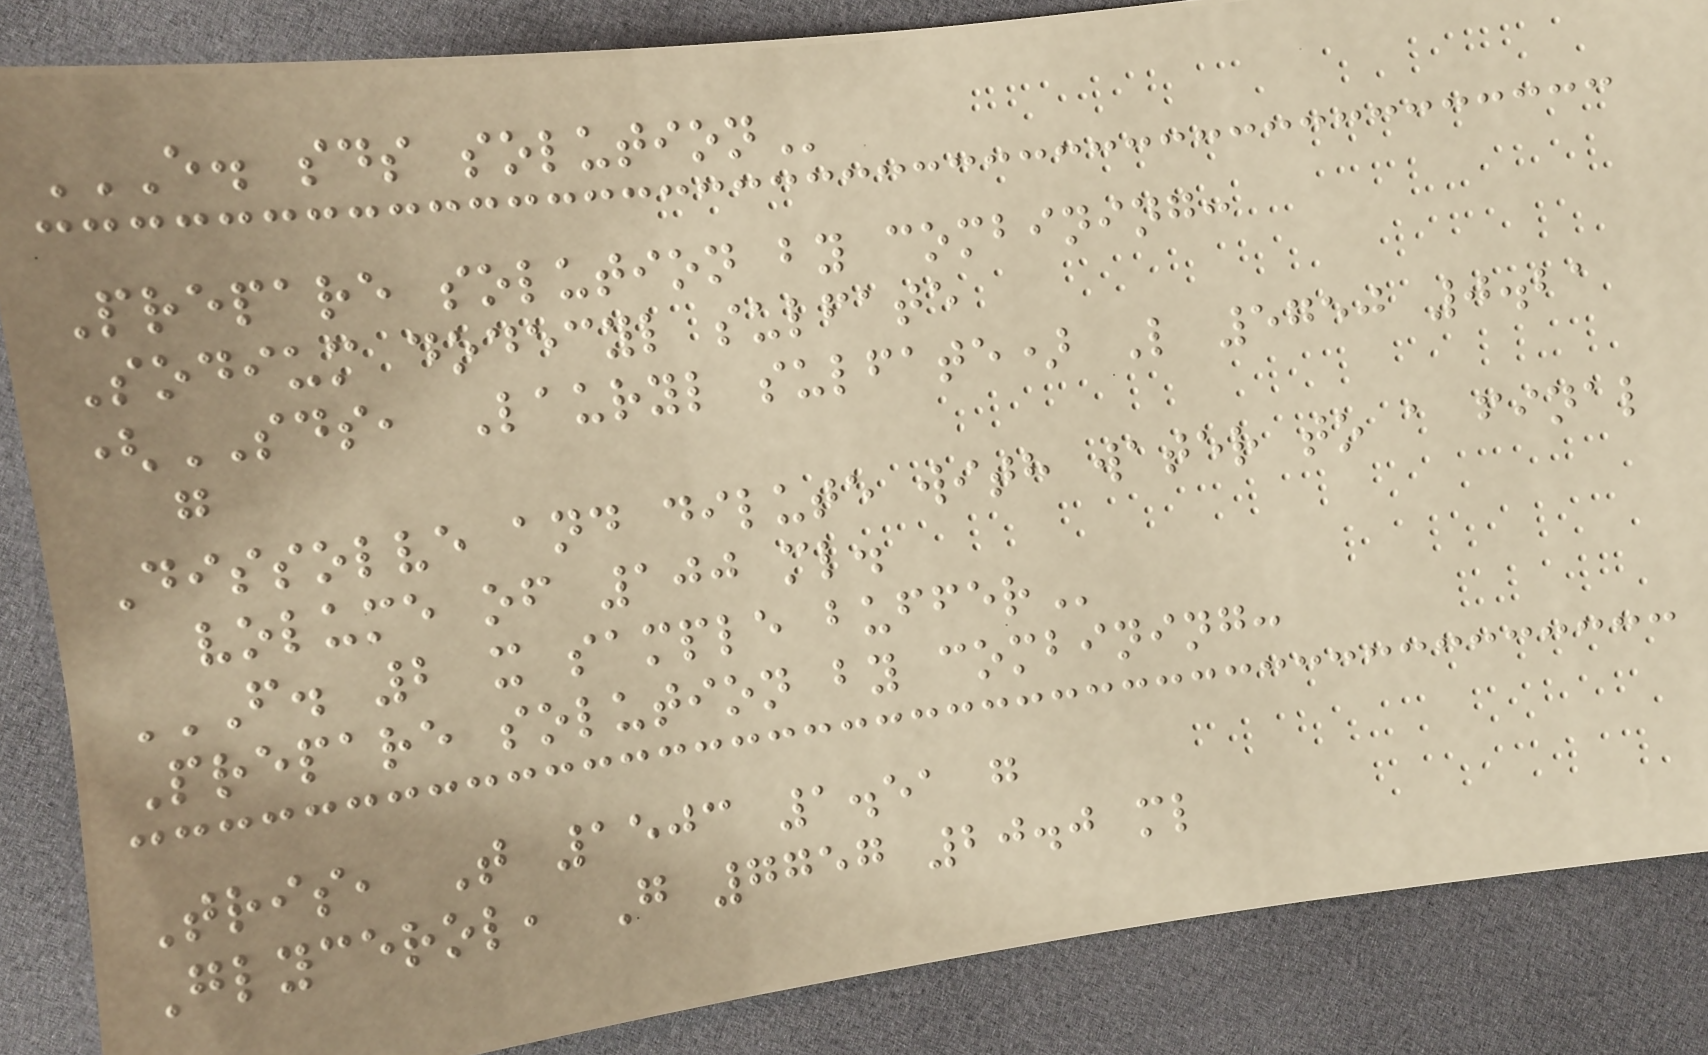E. SDS SOLUTION
Prepare solution by combining:
Sodium dodecyl sulfate
(SDS, Lauryl sulfate) L 5750 0.21
g
Dissolve and dilute with water to a final
volume of 100 ml.
F. 2 X SAMPLE BUFFER
Prepare solution by combining:
Tris, T 1503 1.51 g
Glycerol, G 7757 20.0 ml
